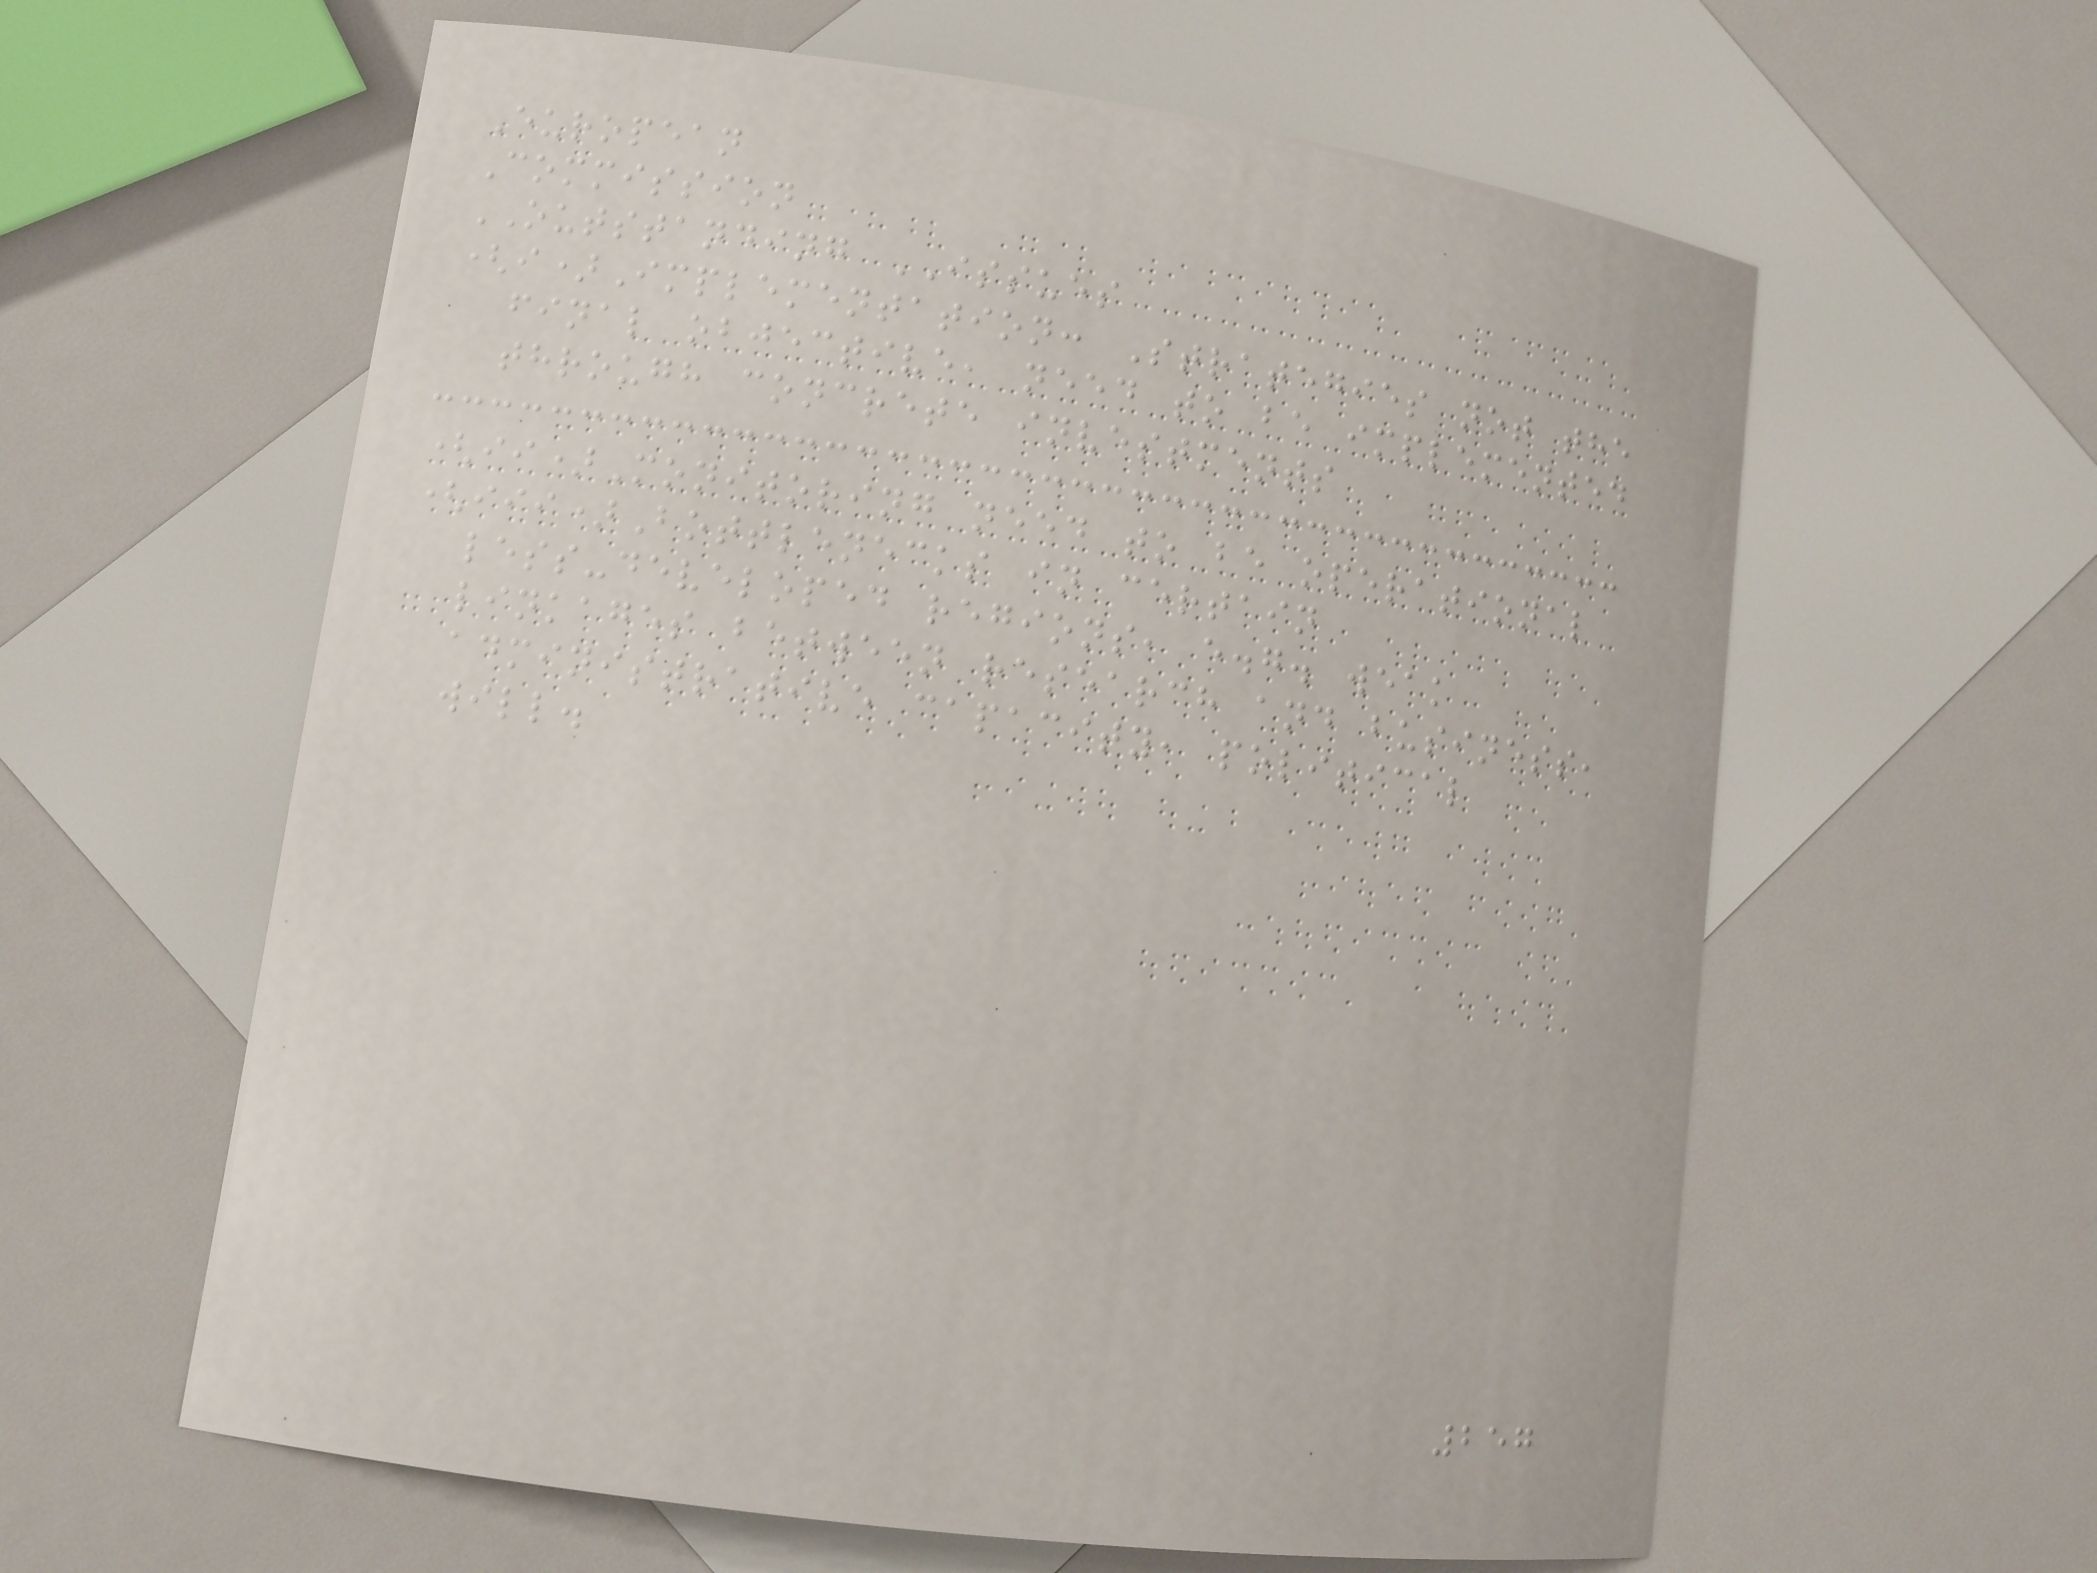European
Commission
OUTSTANDING ISSUES
(i)Implementation: Strategies not the
final objective, need to be implemented
through concrete investments
(ii)Monitoring need to be operational
(iii)Bottlenecks in certain
less-developed regions, e.g. weak
linkages between research and business,
administrative capacity, political
will.
257
